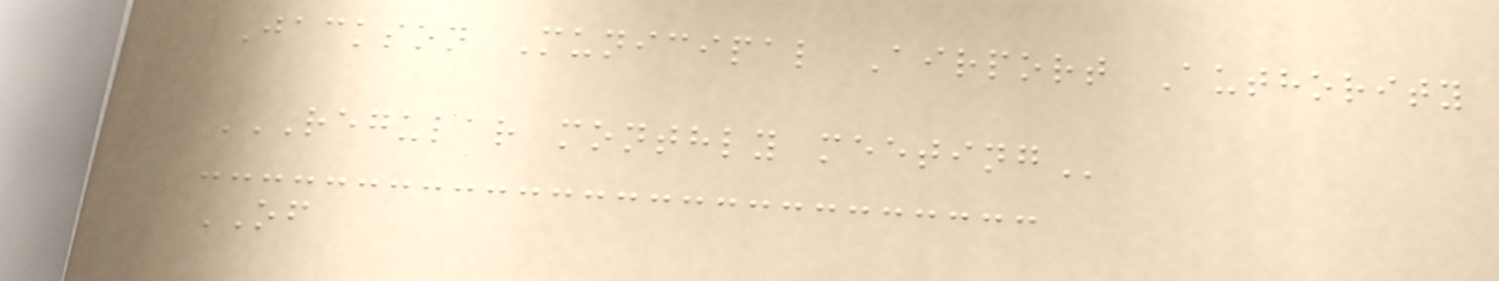Jackson Municipal Airport Authority
REGULAR MONTHLY MEETING
OF
